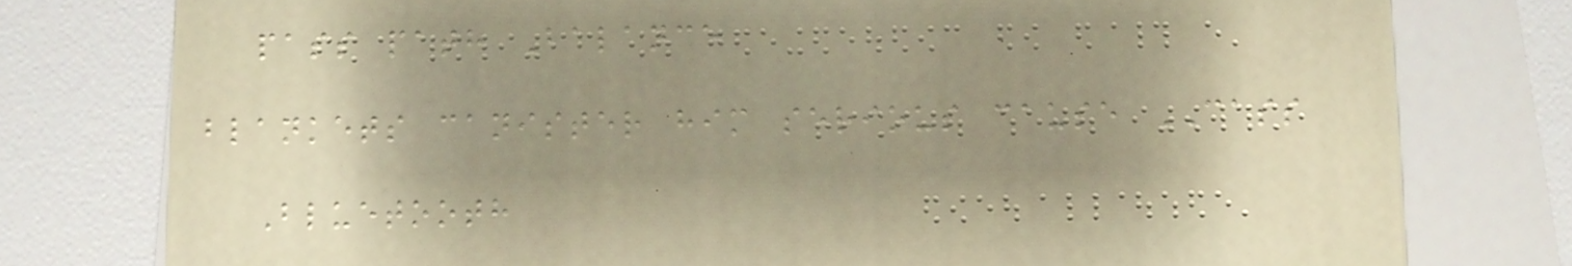pass path Balance
blankets canister him serious cause CASS
Bluetooth
